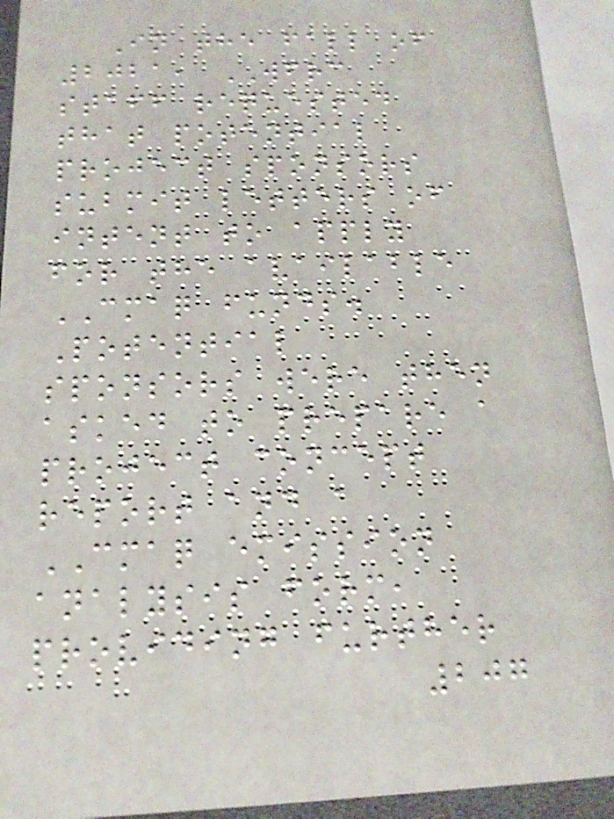In the fall of
2021, WFRC
staff requested
that potential
project sponsors
submit letters of
intent to apply
for the available
CMAQ funds.
Potential
sponsors were then
asked to prepare a
project concept
report and a
CMAQ emission
analysis form,
providing further
207
